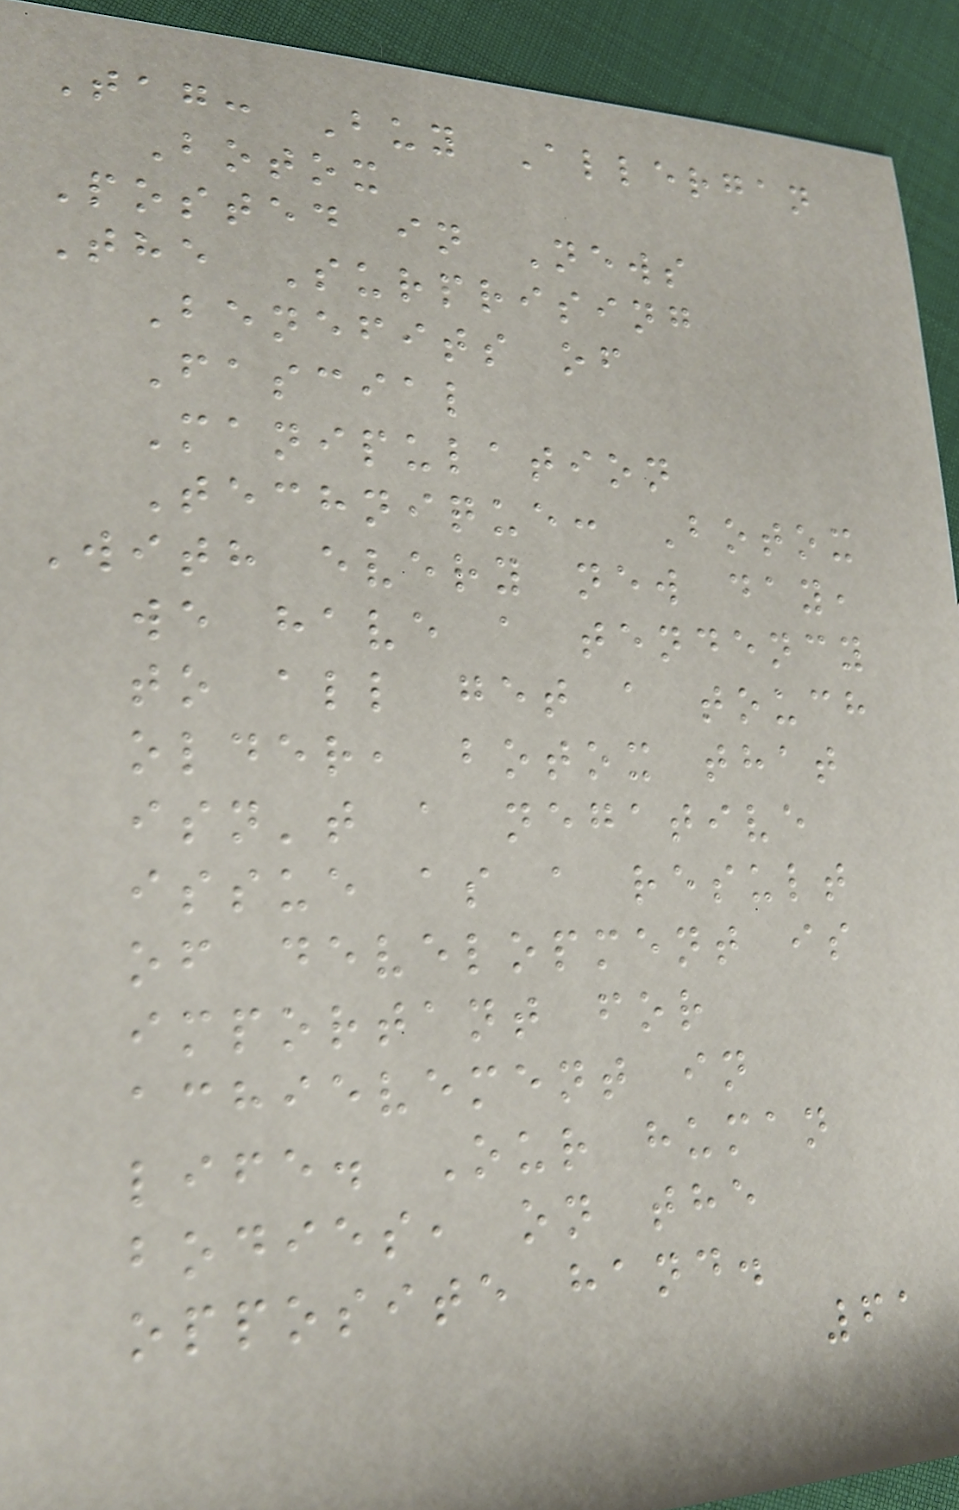Tag: Buy Allergan
Botox
Posted in News
The Surprising
Benefits of
Fascial
Manipulation
Technique: Botox
With every new day,
we have a tendency
to all get a touch
older, botox that
isn't a negative
issue as a result
of development is
important for
achievement in
life. Our human
bodies, on the
opposite hand.
61
